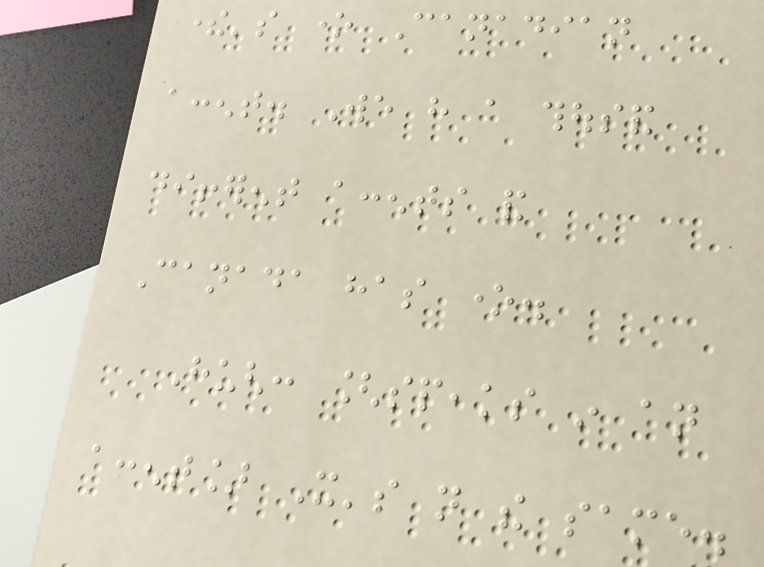there's one Canadian
accent. We have a thousand
different accents and
Canada has one.
Hugh: [speaks in an
accent] It's not the same.
